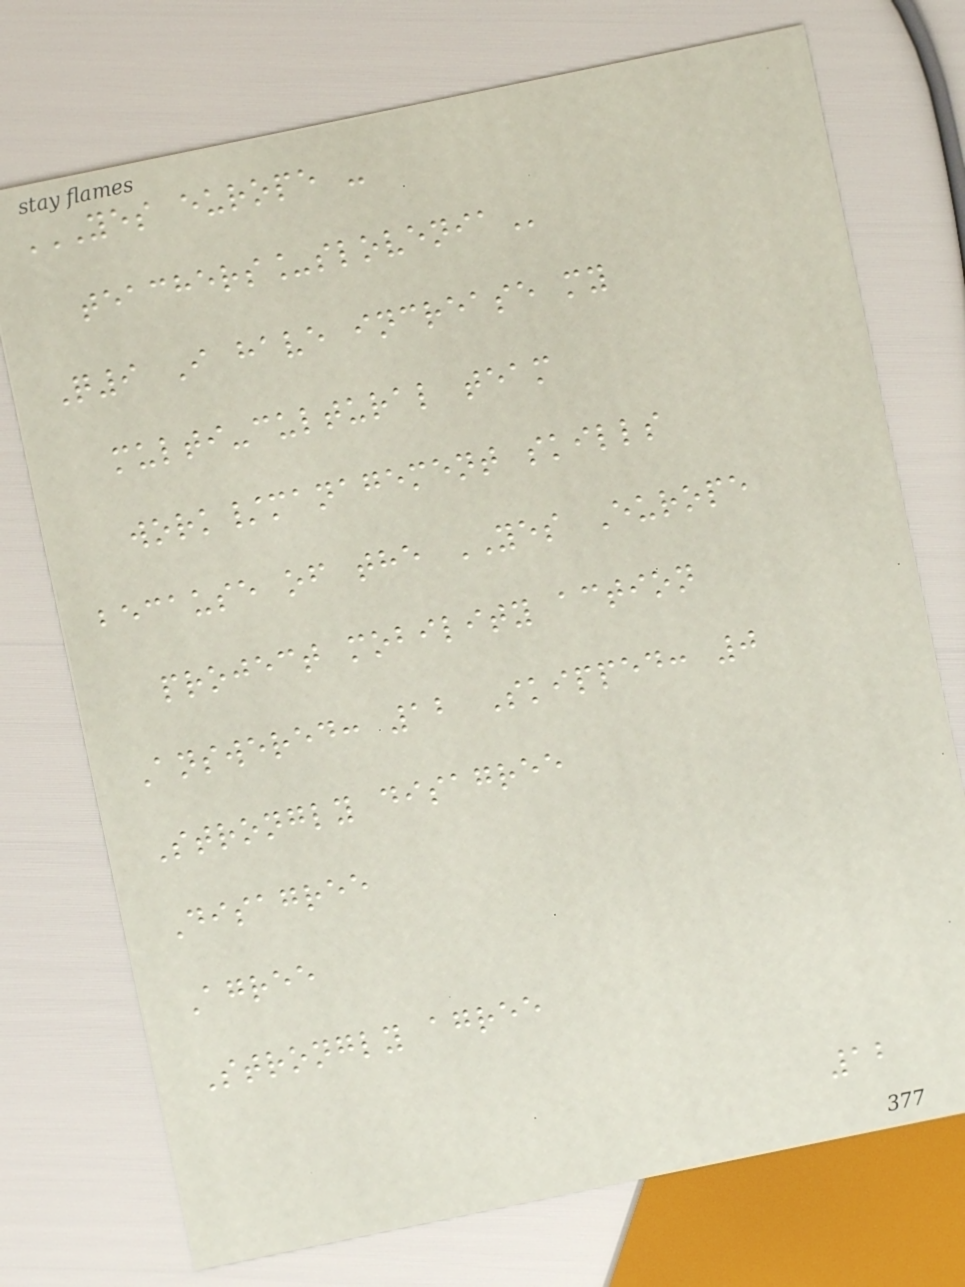YES EUROPE -
TEACHERS_SLOVENIA
Q9 I have increase my
multi-cultural team
work/management skills
because of the YES Europe
project mobility action
Answered: 12 Skipped: 0
Strongly disagree
Disagree
Agree
Strongly agree
12
